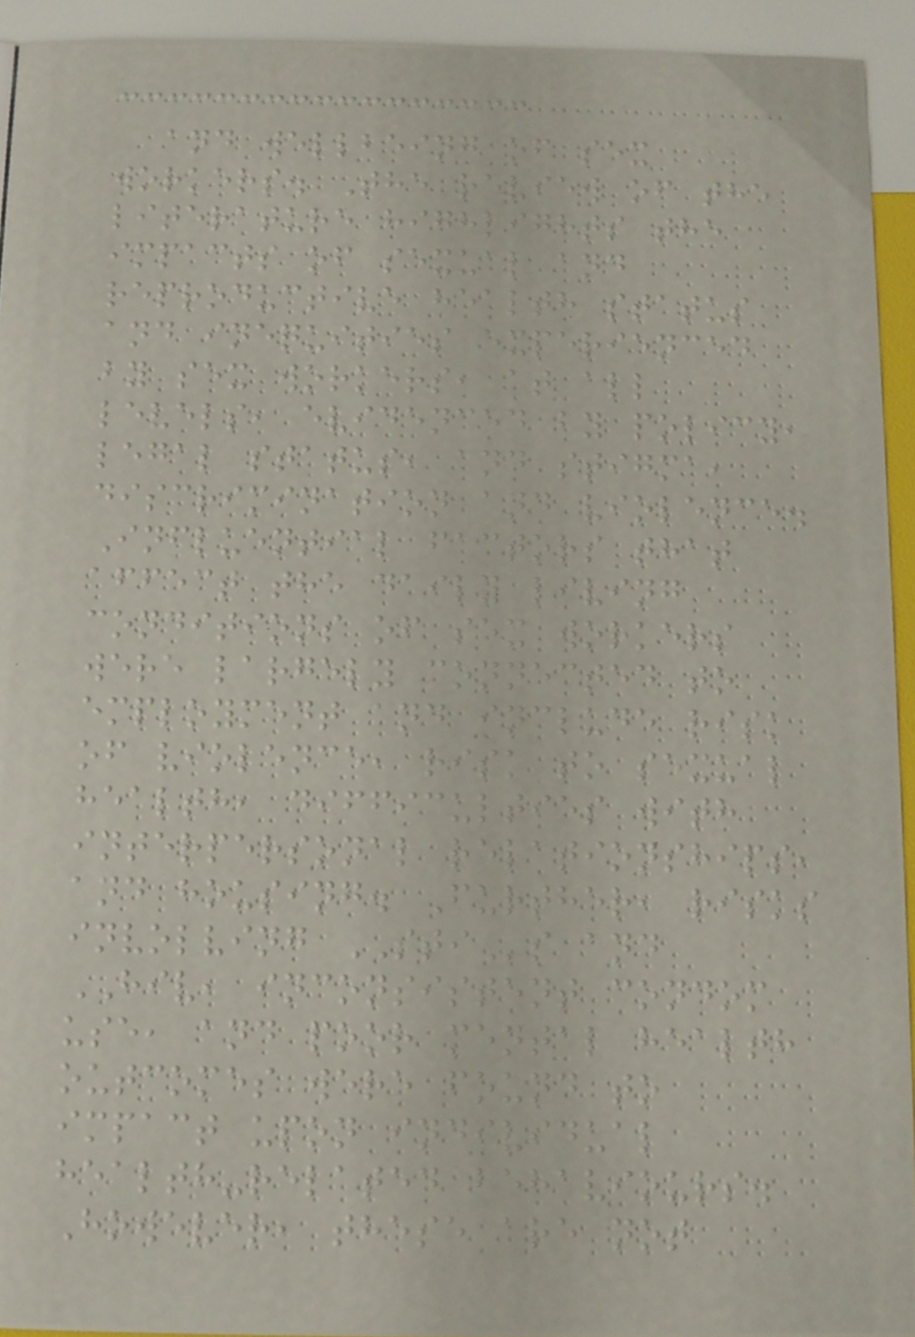and wellbeing of sex
workers. The review of the
literature highlights the
impacts of sexual and
reproductive health status
and inequities experienced
by sex workers, at all
levels, evidenced by policy,
legal status, and stigma,
discrimination and violence.
Influential factors that
affect the daily living
conditions of sex workers
were largely connected to
employment and include risk
of violence, risk to sexual
health, difficulties with
interpersonal relationships,
and housing. Further, risks
involving STIs and
HIV, inconsistent condom
use, and poor mental health
outcomes were found to
impact upon individual
health-related behaviours.
However, these are not
